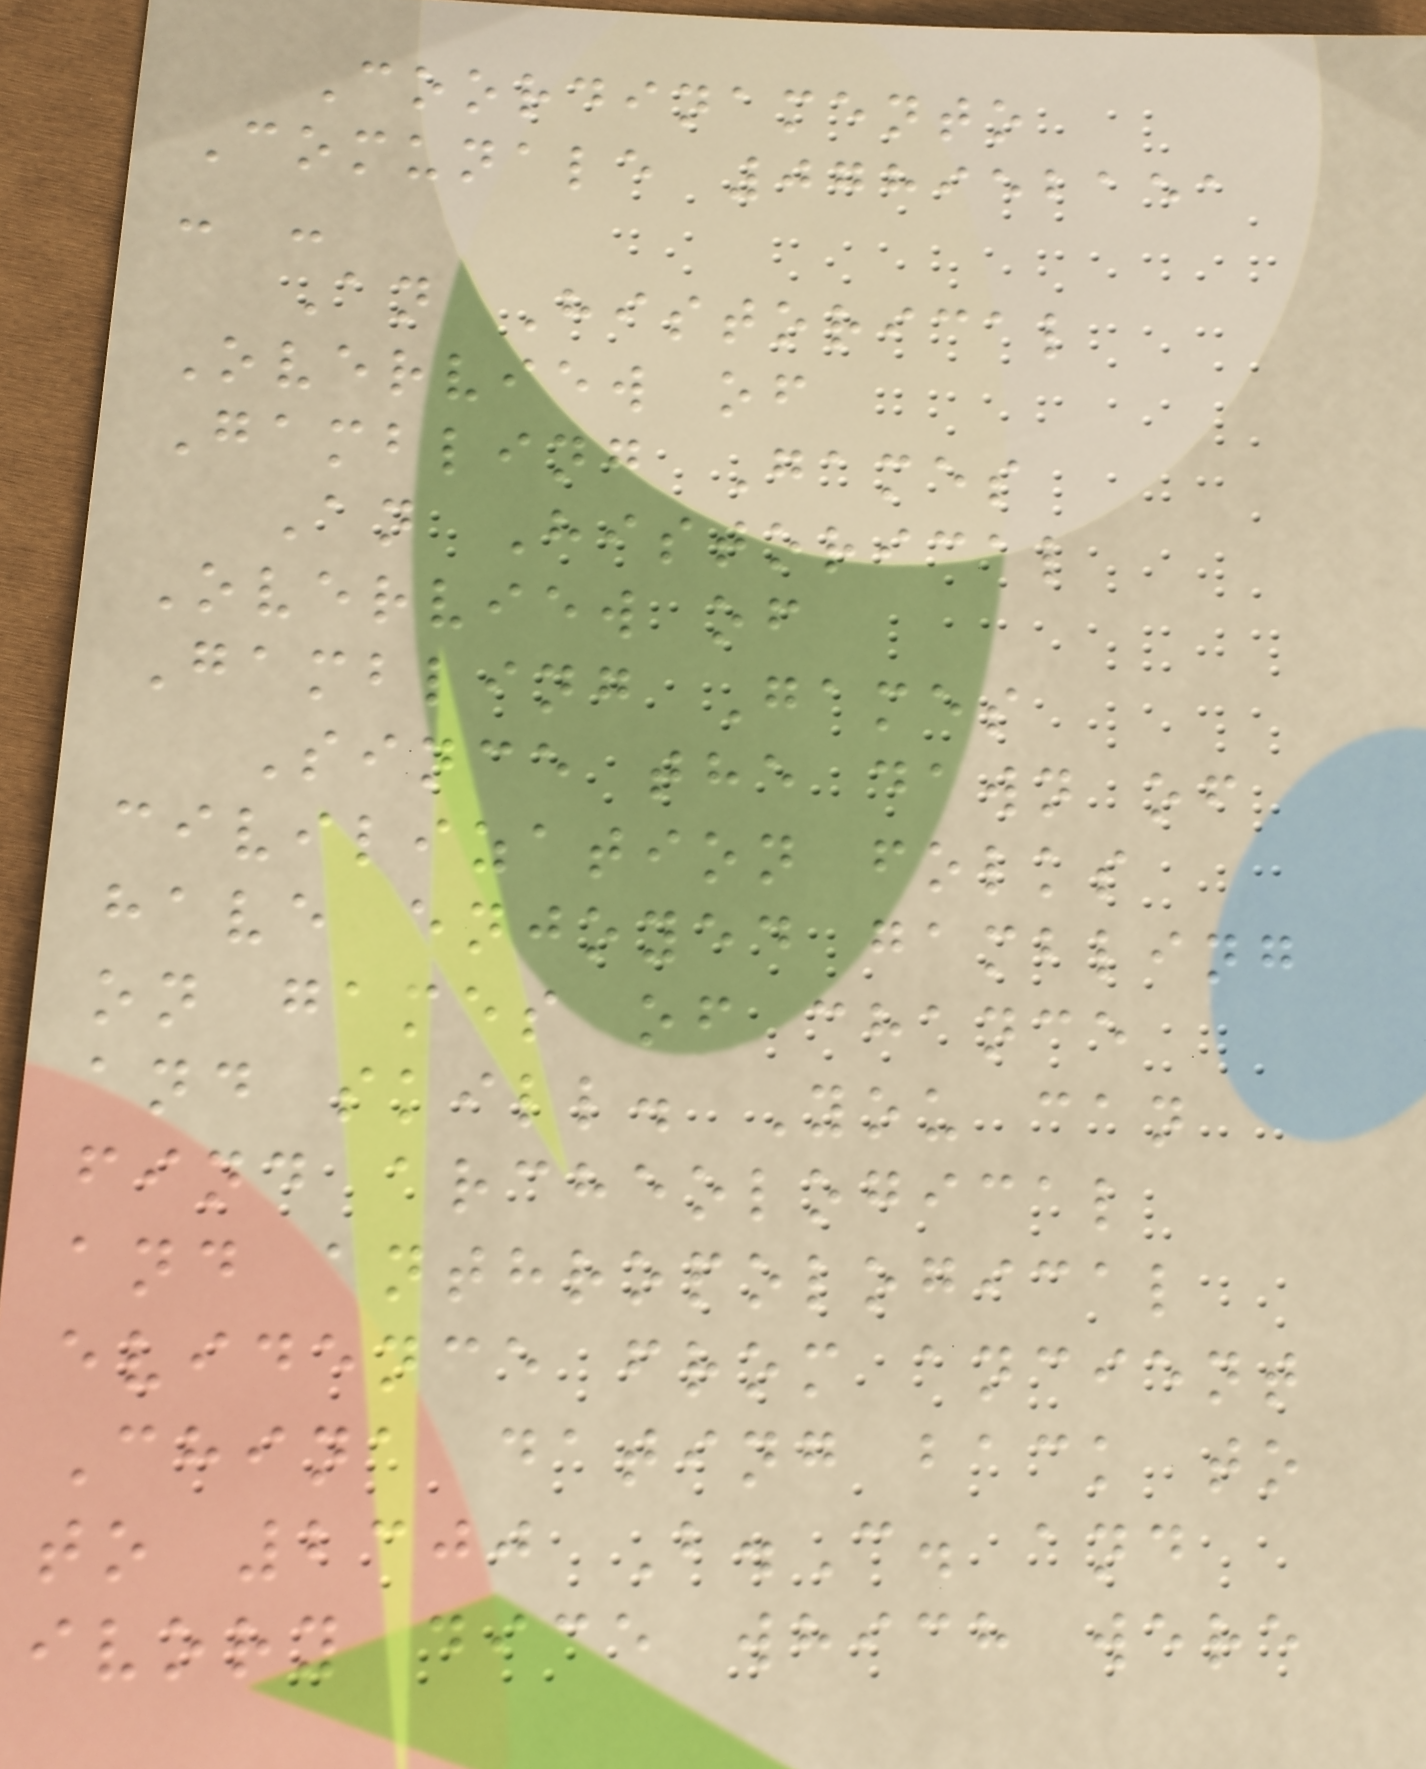Coordinamento
Comunale 078952151
- -
An Historical
Overview of
Gambling Games
An Historical
Overview of
Gambling Games
Since the dawn of
civilization folks
have enjoyed gambling
on games of chance
and skill. You can
find archeological
and anthropological
evidence from ancient
China dating back to
to 2300 B.C. and
ivory dice which were
